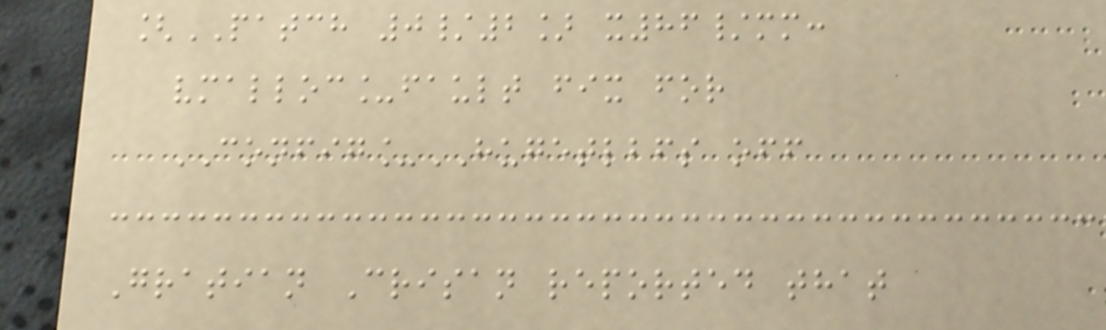[PATCH 0/2] x86/mm:
vmalloc_fault fix for
CONFIG_HUGETLBFS off
Gratian Crisan reported that
